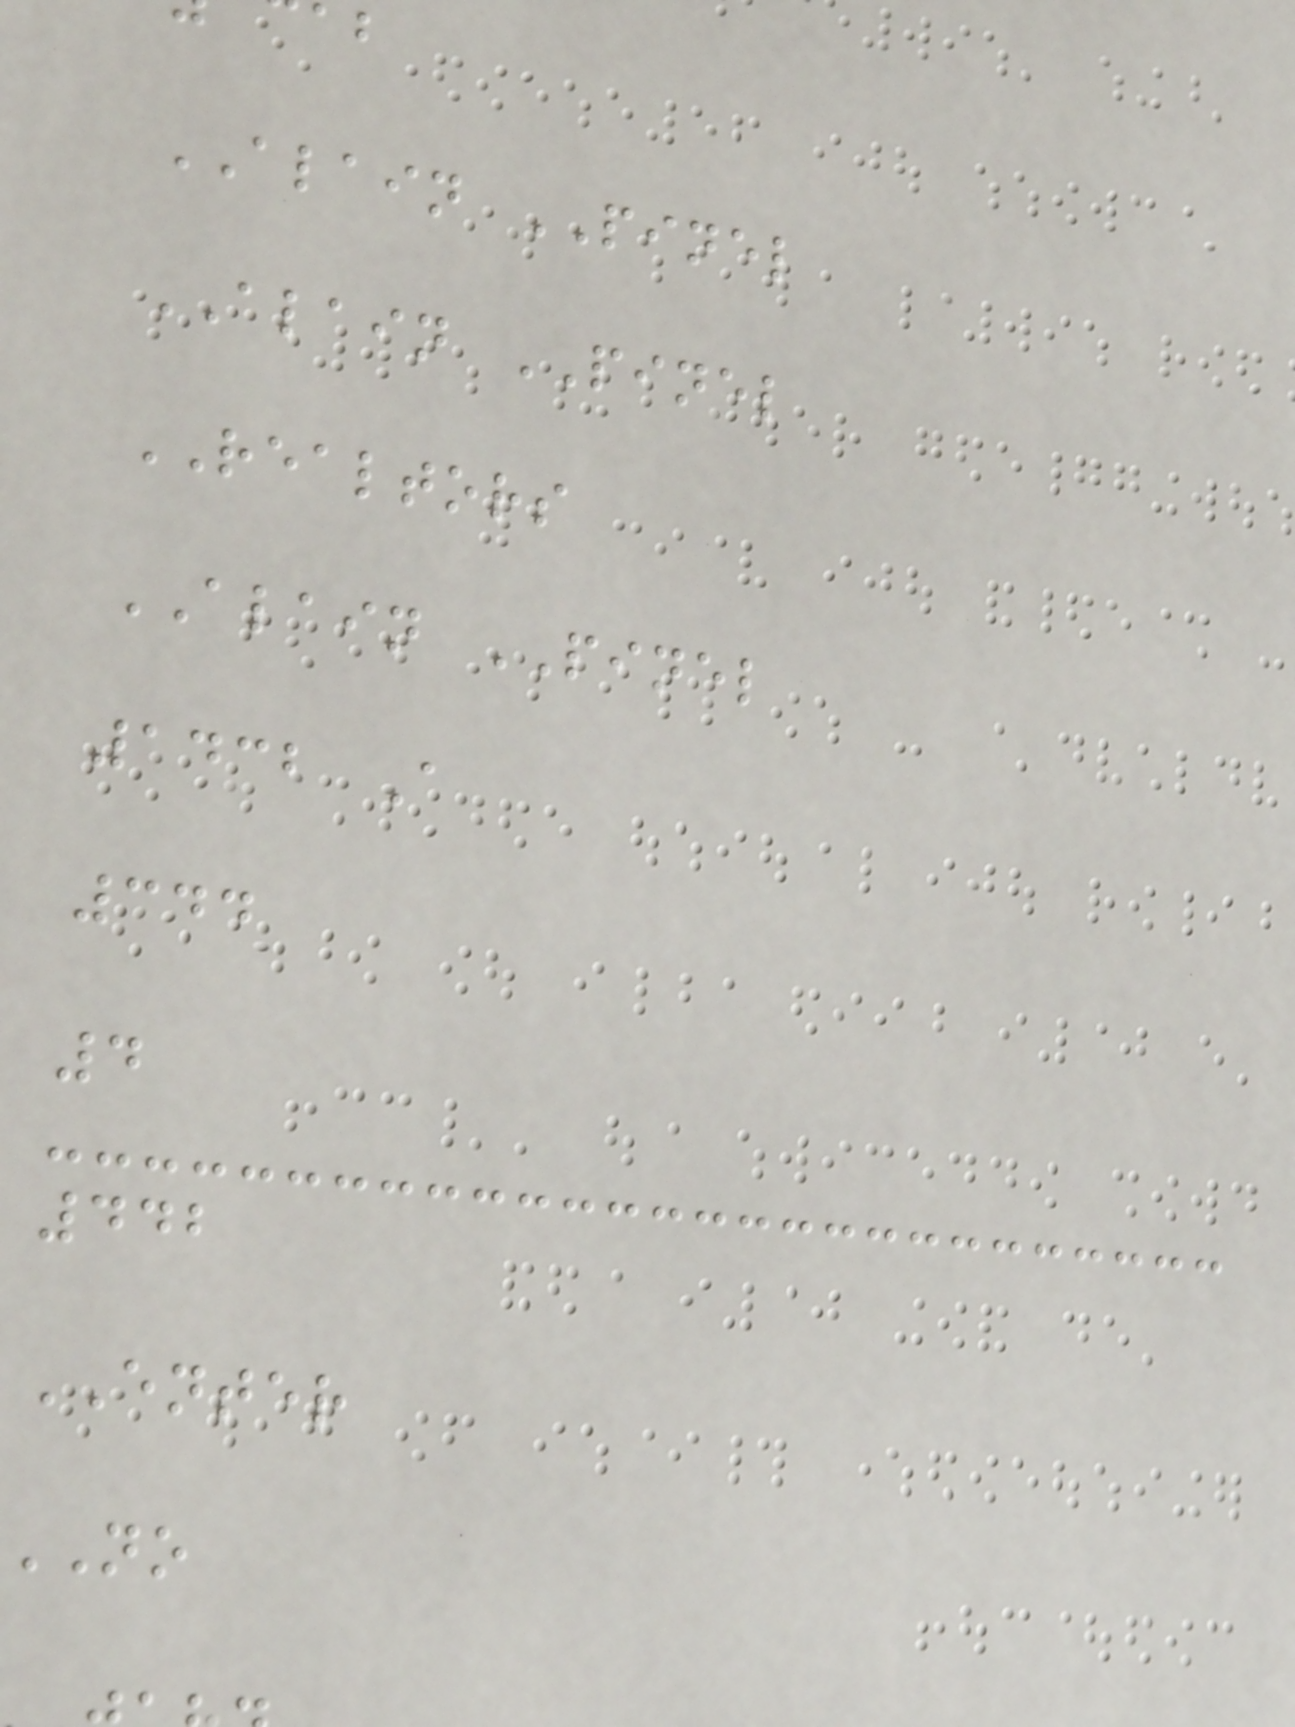ALAIN PINEL
ALAIN PINEL
REALTORS
ALAIN PINEL
1432 A
344
4
442
ENTER
NO
